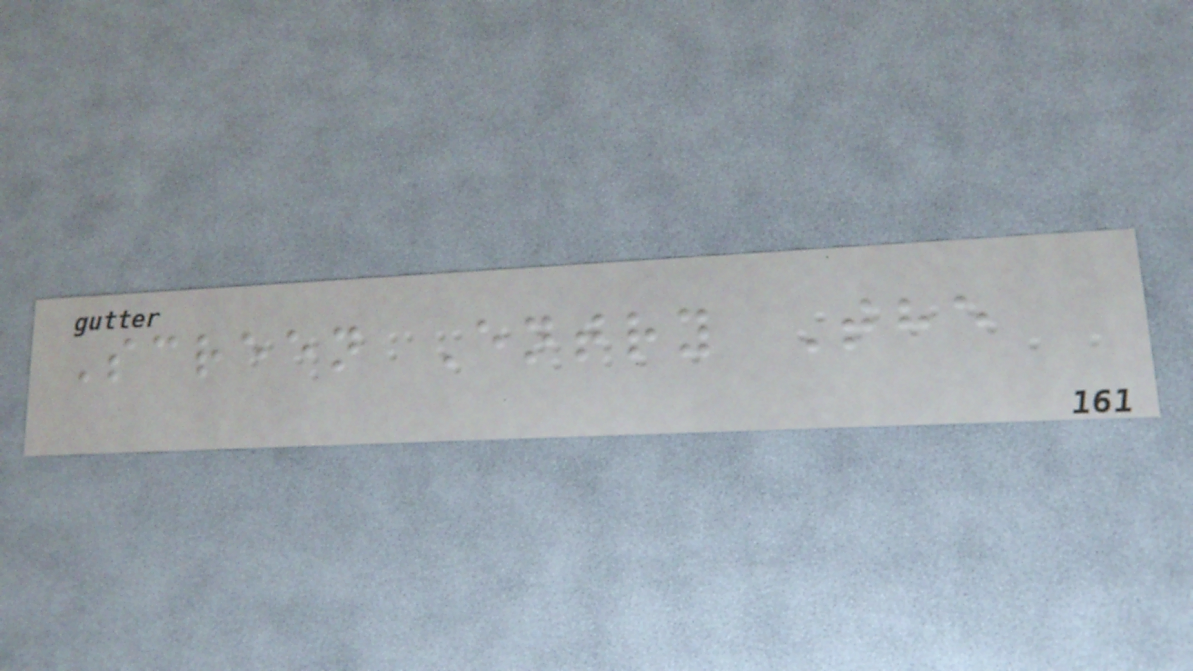Screen Entry The
